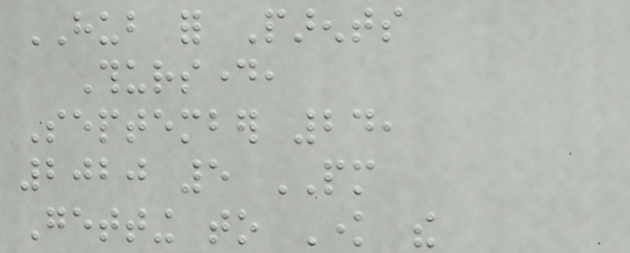HUB for Parents
Thursday,
September 24,
2020 5 PM
Getting to Know the
